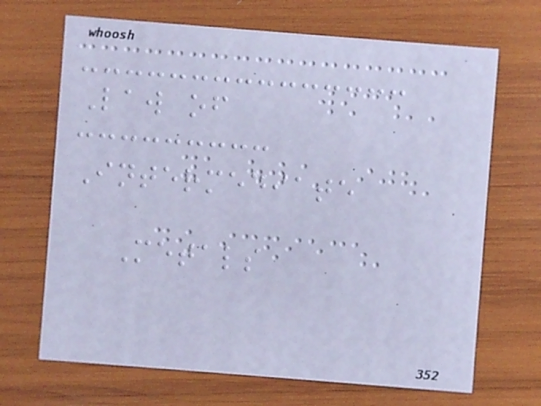Law of
Intermediate
Metals
